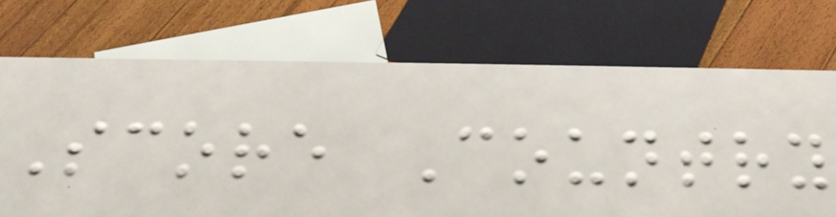Score Country
